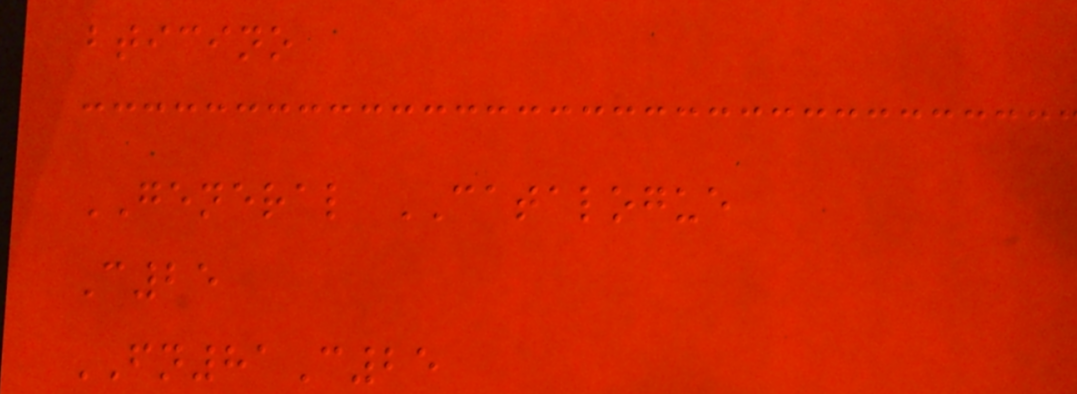bticino
GENERAL CATALOGUE
C25
FN81C25
